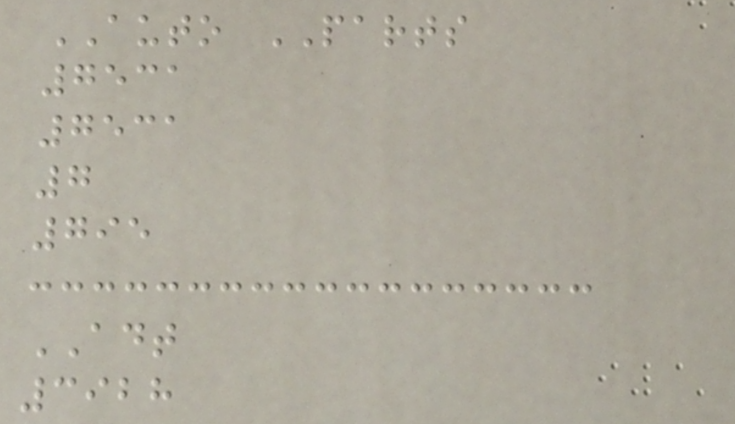AUTO PARTS
7531
7531
7
795
ADT
3928
